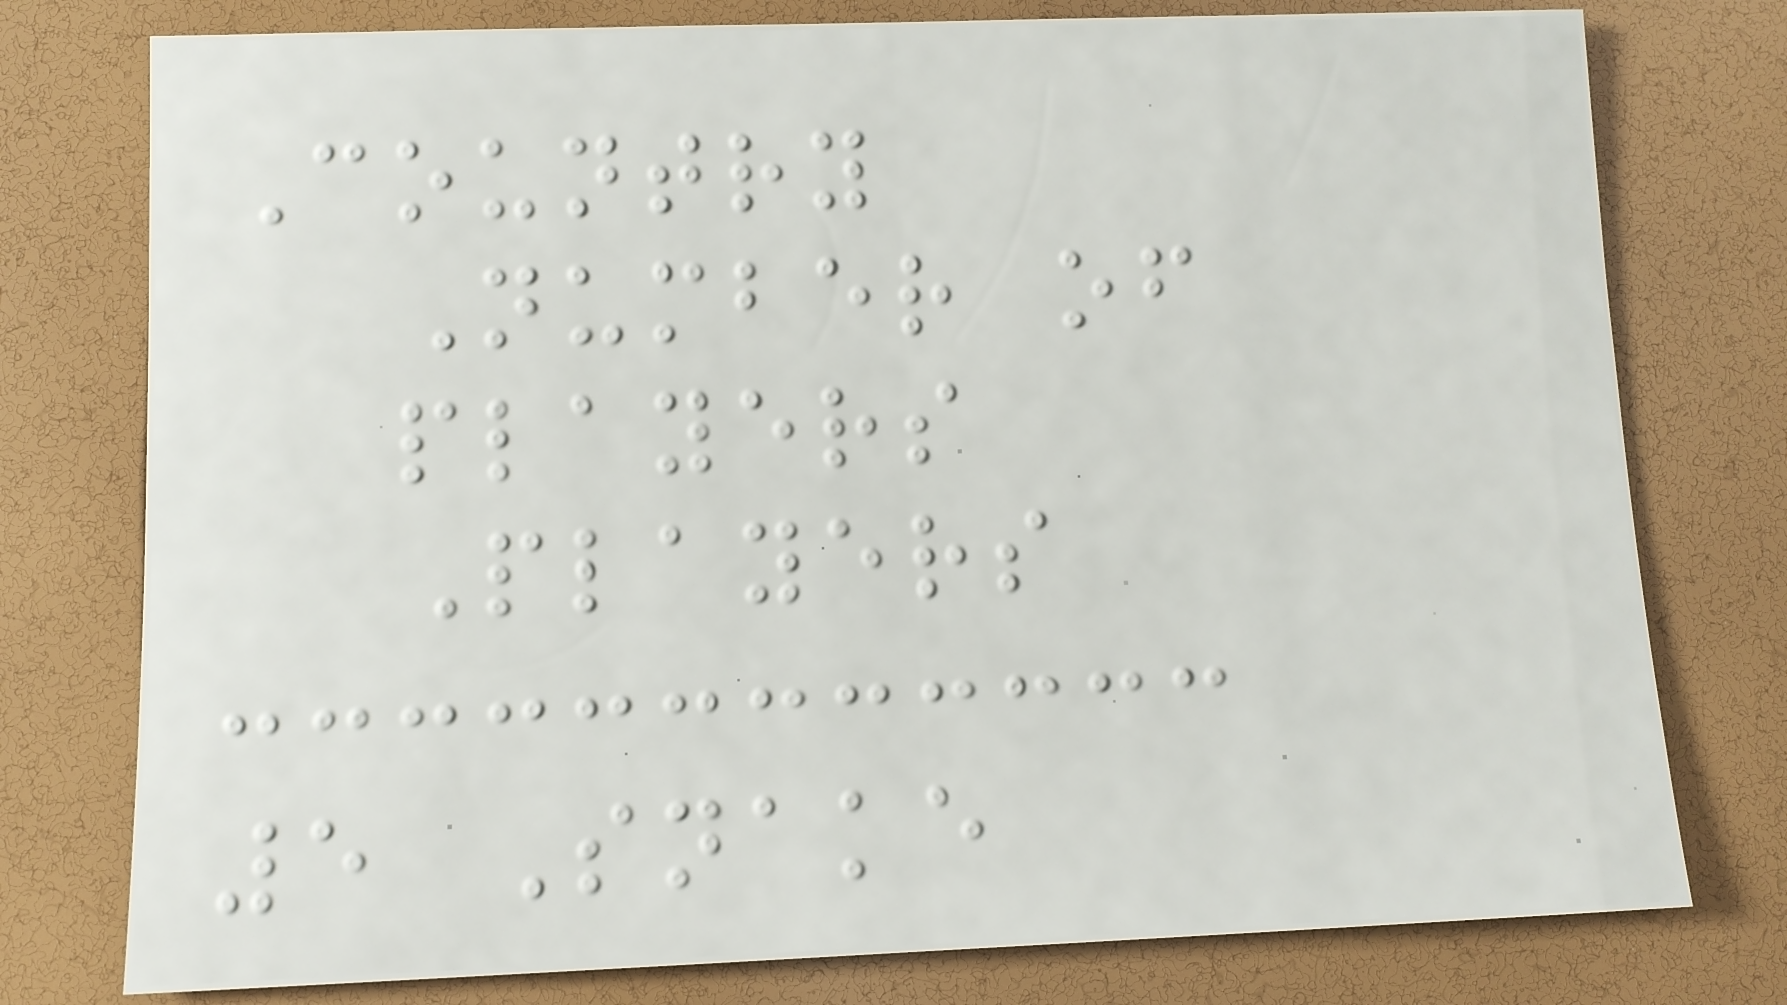Country
Number of
players
Players
5 Snake
